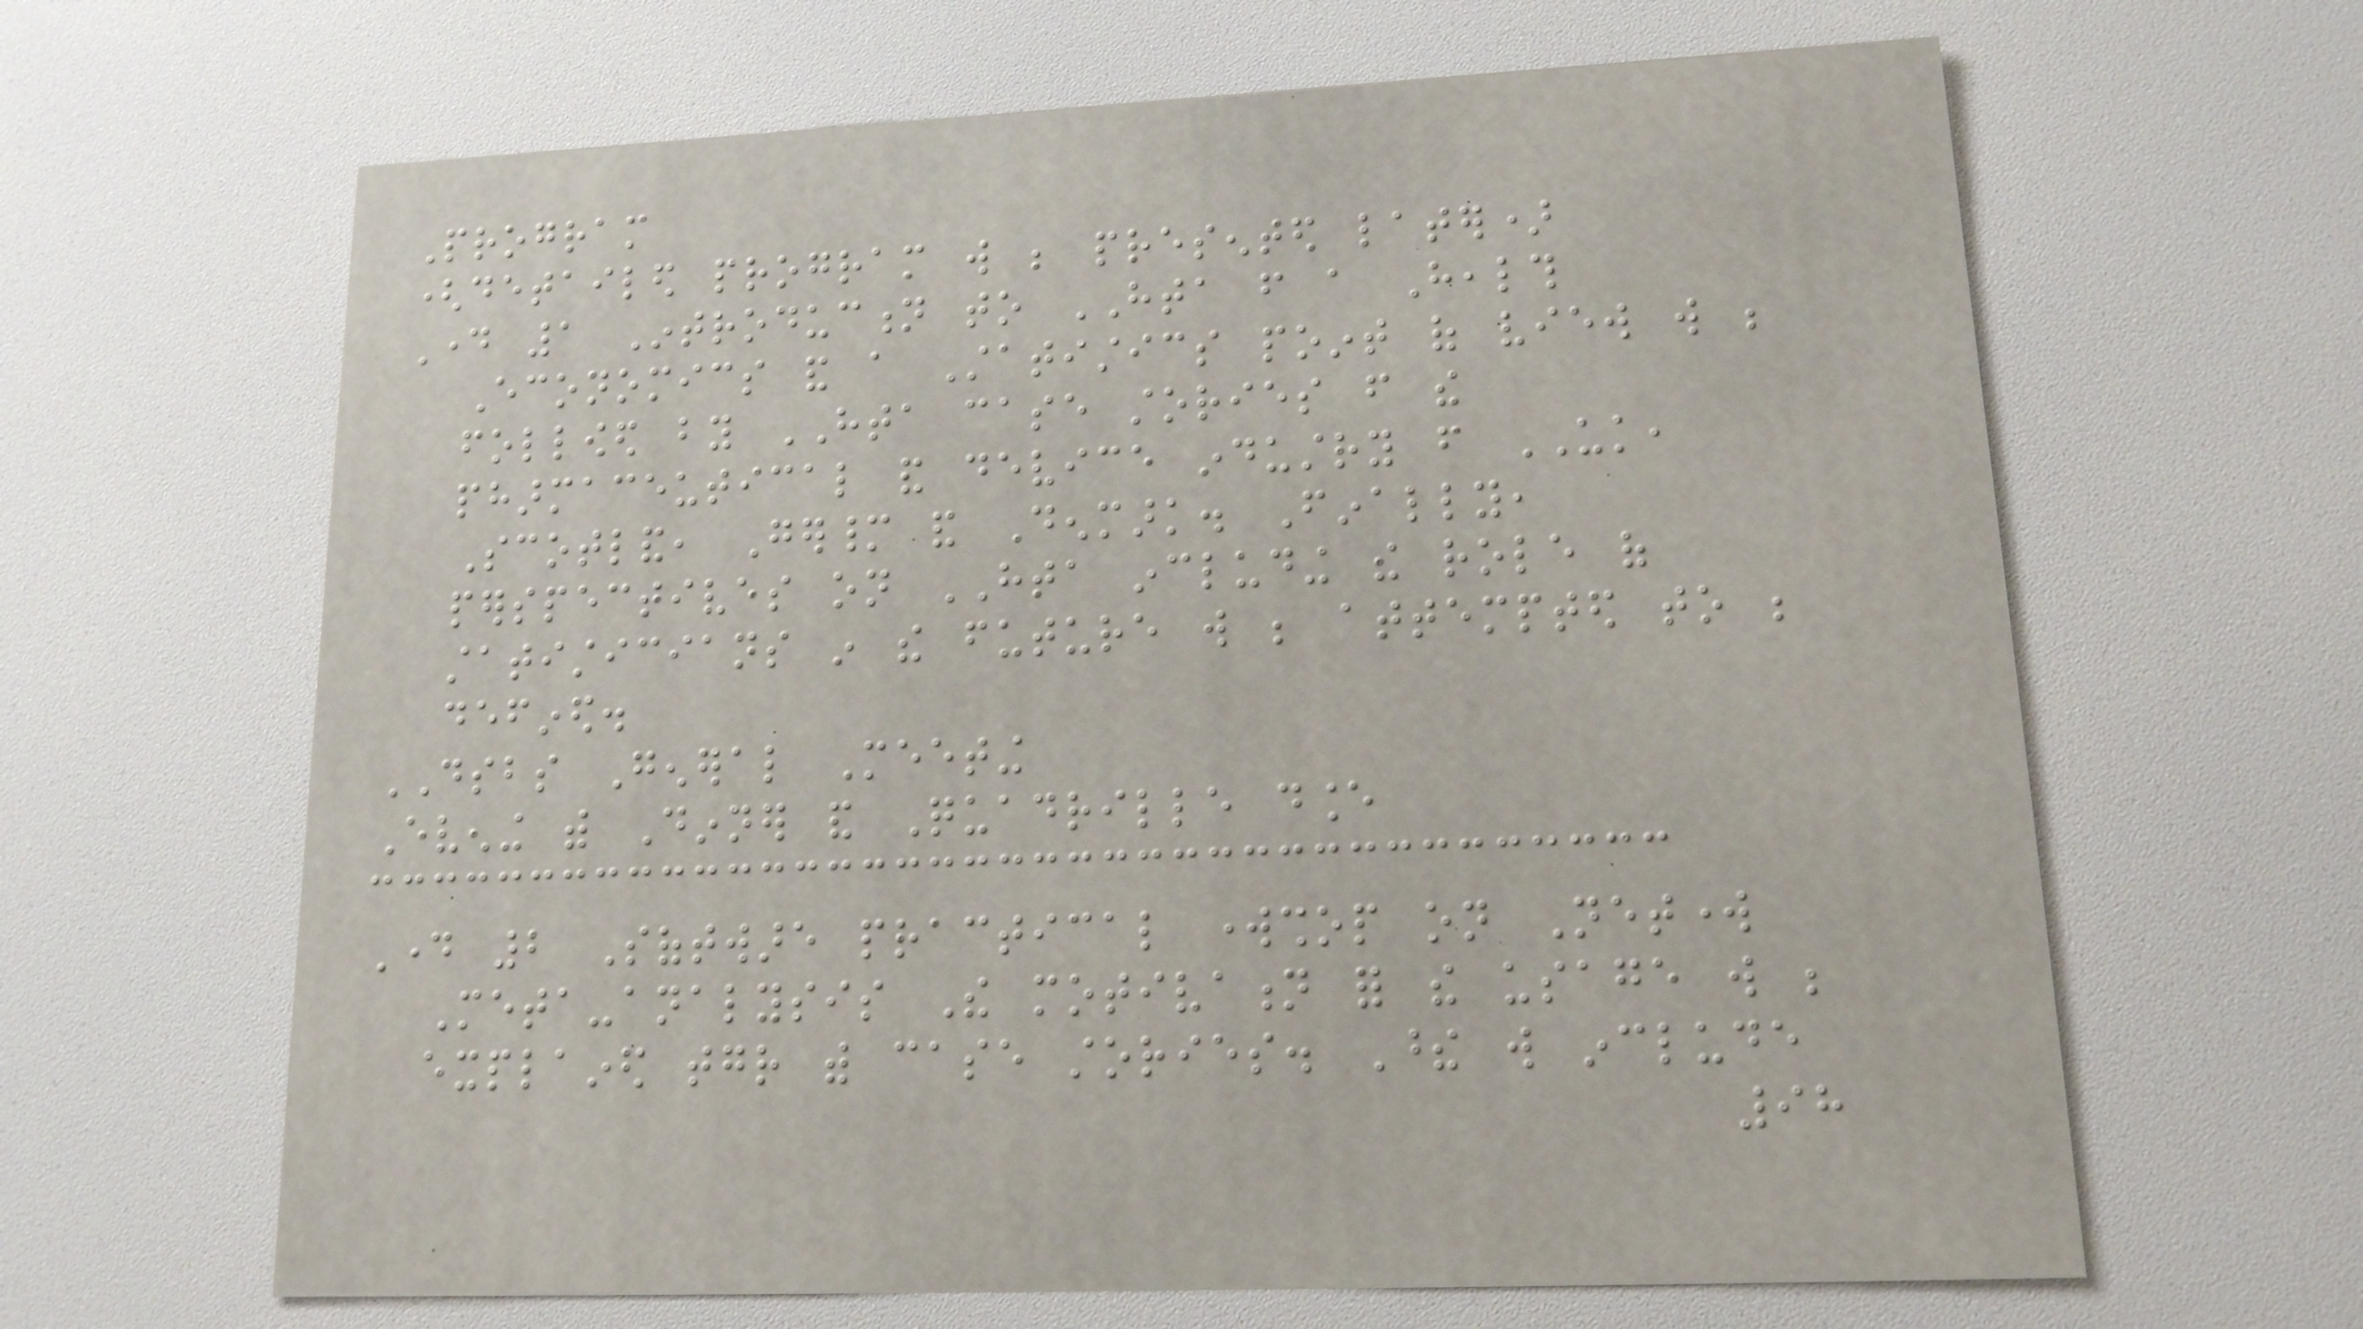Program
(detailed program will be presented later)
Day 1 Introduction to HTA from a Health
Economics and a Statistics point of view will be
followed by HTA case stories from the
pharmaceutical and device industry from UK,
Scotland, Germany and Denmark. Finally,
perspectives on HTA including the role of
statisticians in the future will be attempted to be
defined.
DSBS General Meeting
Evening with Dinner and Quadrille dance
Day 2 Software practical workshop on Network
Meta-analysis The motivation for the usage will be
explained together with case stories. These will include
98
